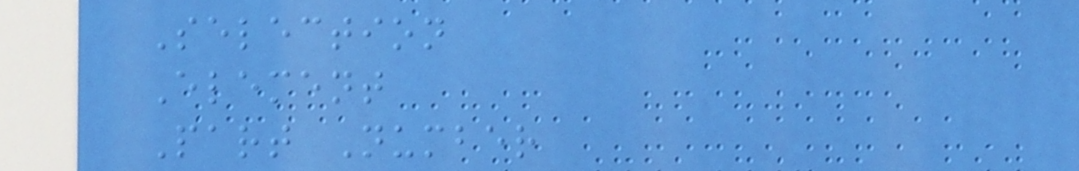Selection
Element
Part Number
